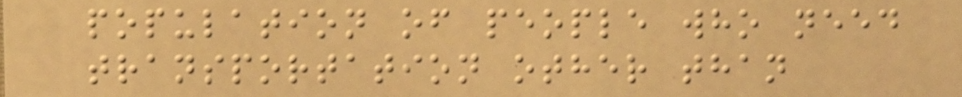population of people who need
transportation other than
